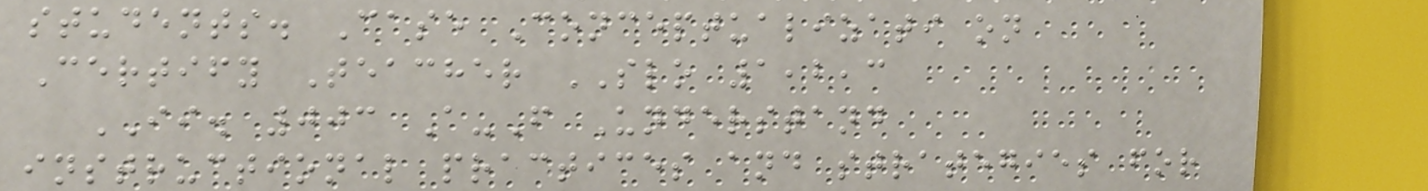students. Case Conceptualizati on
Certify Teacher SLO 1,2,3
II. 003 A-F Understand
instructional practices and strategies for
